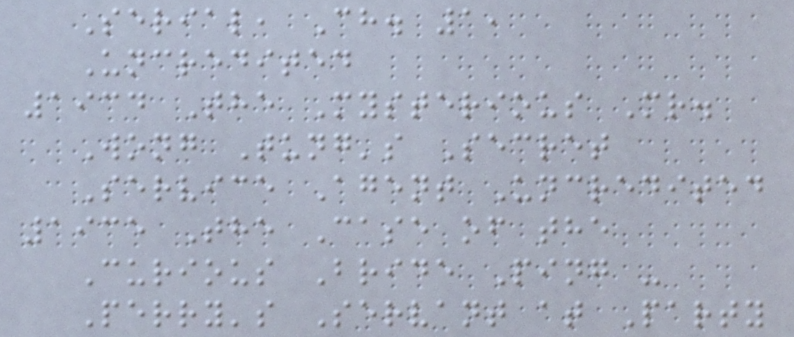Serial, Ch. 1,
Uncredited
1934 The Mysterious Mr.
Wong Tung's Secret
Service Agent Uncredited
1935 The Case of the
Curious Bride Ping -
Perry's Servant at Party
